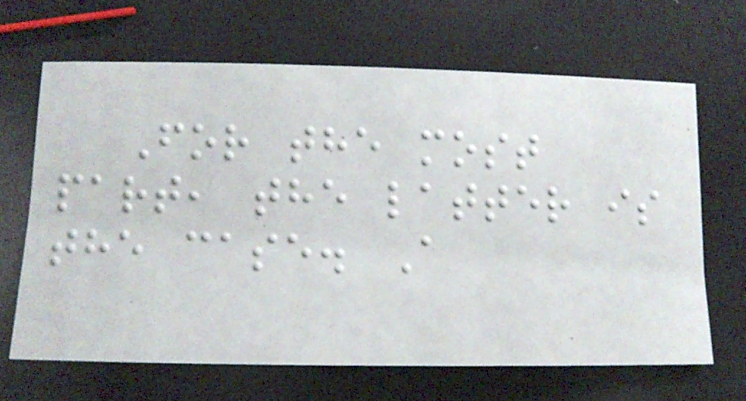For the most
part, the latter is
the case. A
